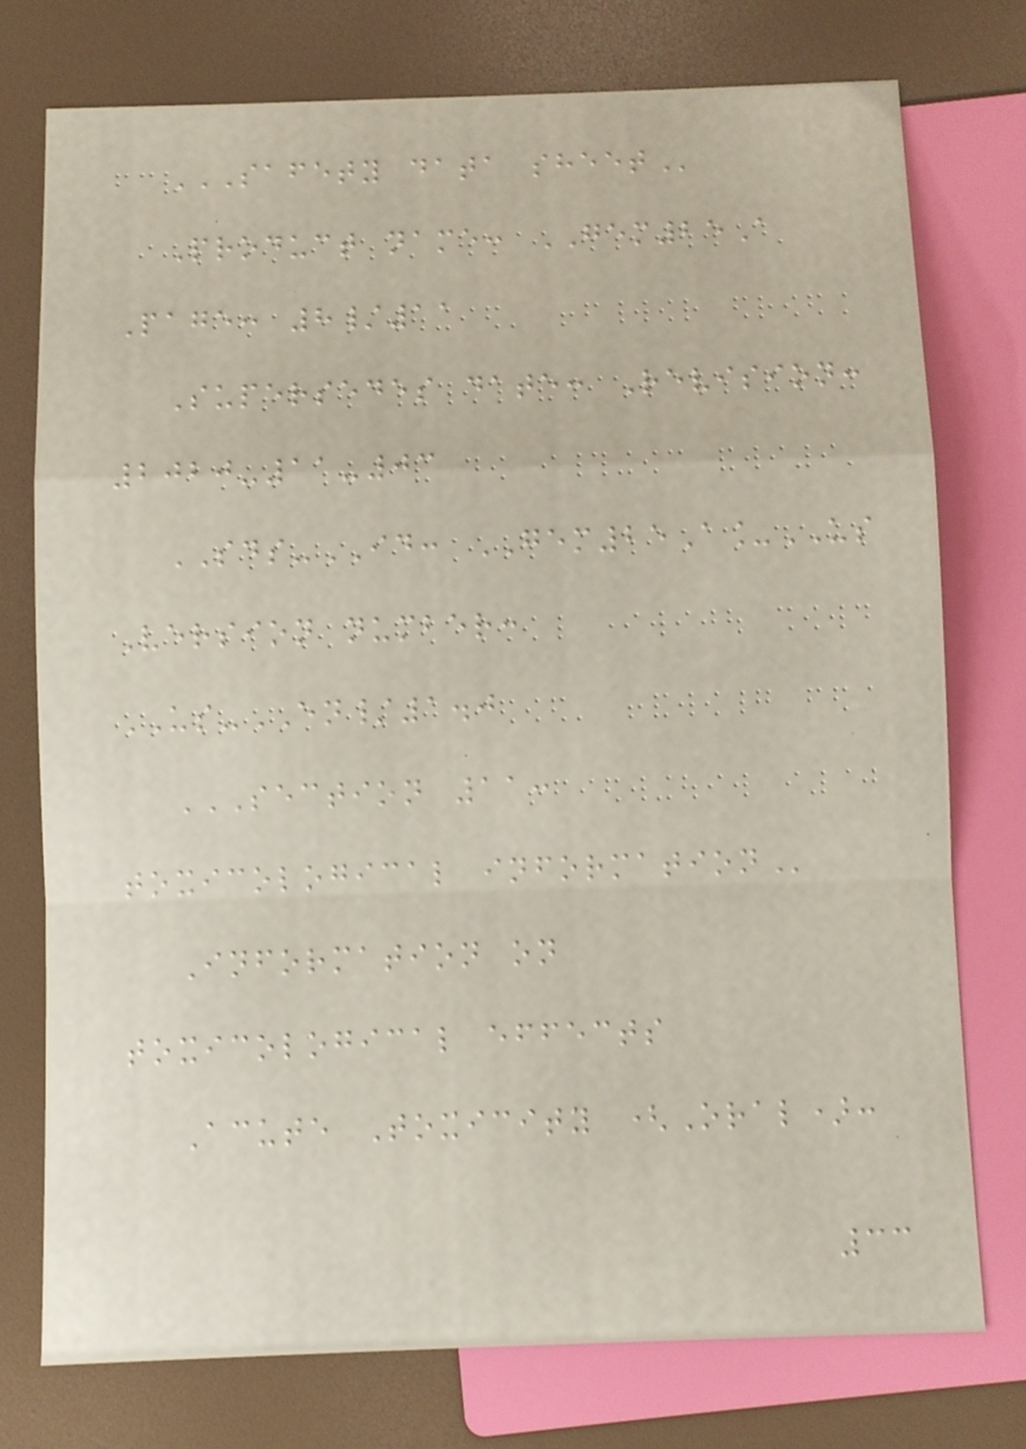SAFETY DATA SHEET
Product name: GEM25A
Page: 8/11
Supersedes date: Revision:
2020-11-03
SDS-ID: GEM25A_US
Version number:
US-EN/1.0
SECTION 11:
TOXICOLOGICAL INFORMATION
Information on
toxicological effects
Acute Toxicity (Oral):
33
